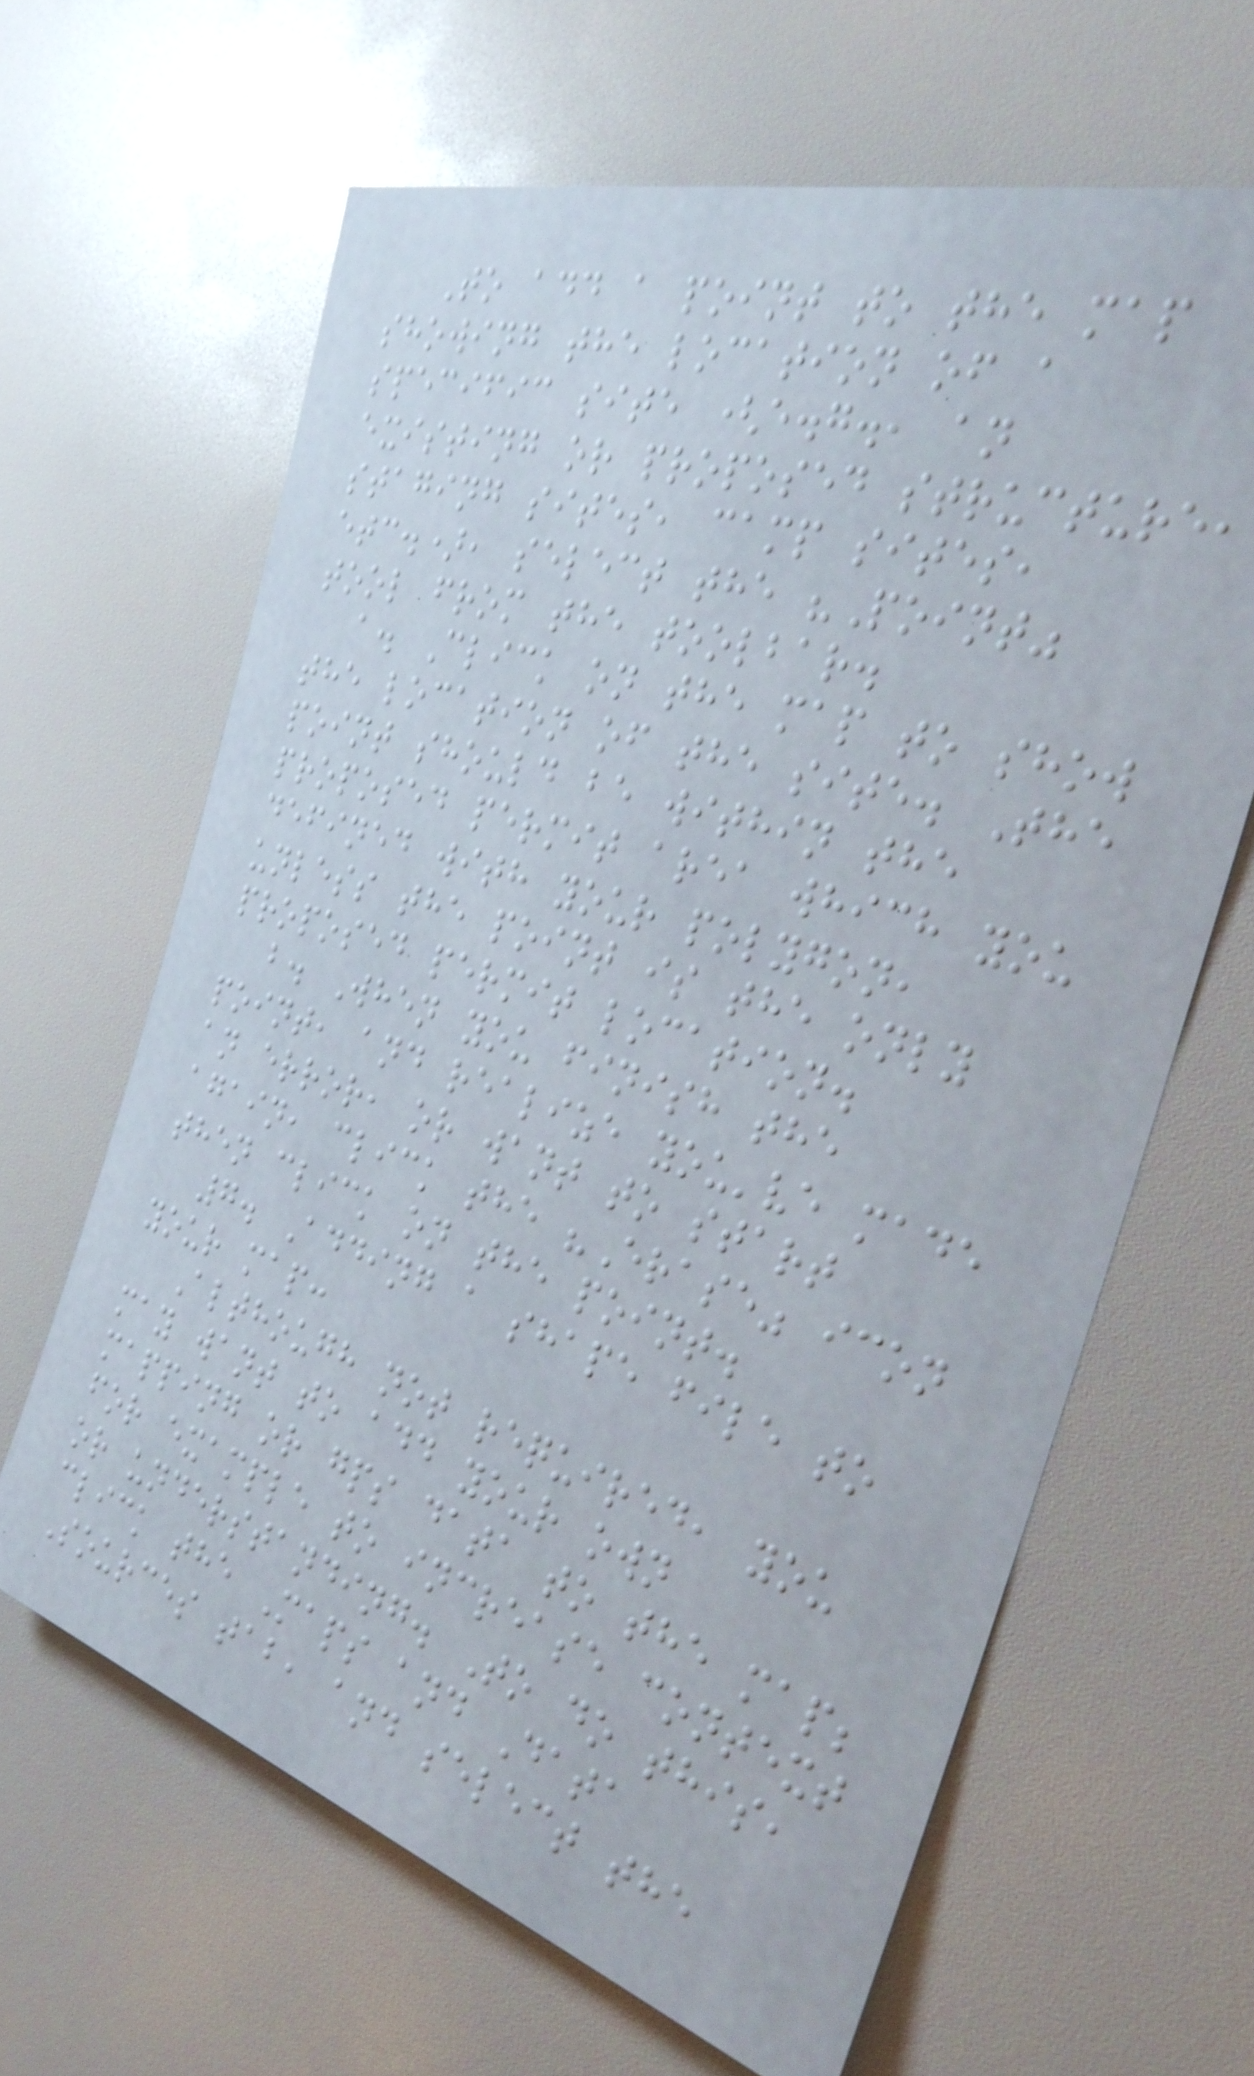To add a point to the map
showing the location of a
specific site (e.g., an
existing or proposed structure,
staging sites, camp sites,
etc.), select the "Point"
tool from the toolbar.
a. Click on the map to show
the location of the site. The
point should be within the
proposed permit area which you
defined with your polygon,
unless the point is the only
proposed permit location.
b. When you finish the
point, and realize you've made
an error, or want to start
again, click the "Erase" icon
then click on the point.
7. Adding a shape file to
your map:
Although not required, you
may want to add your own
mapping or gps data to the map;
for example to increase context
or understanding. To do this,
click the Maps and Data
Sources tab, and select the
